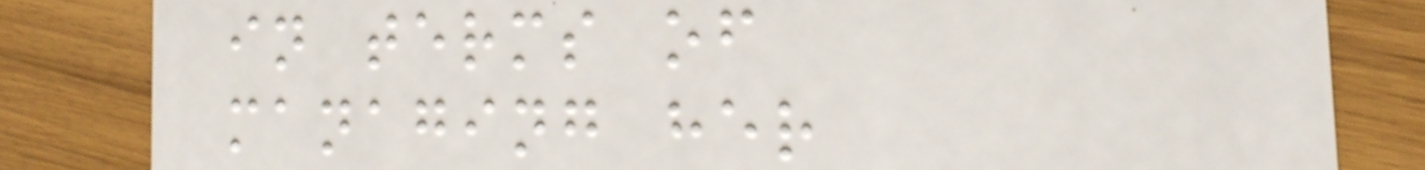in terms of
managing her
